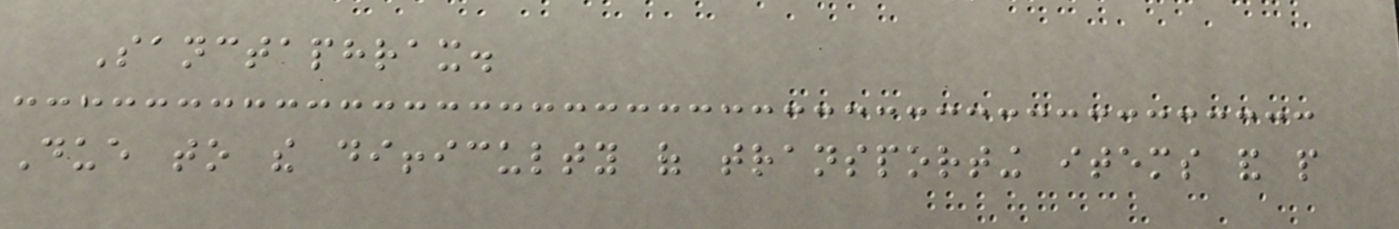Sanctaphrax.
Due to the difficulty of transporting items and people
